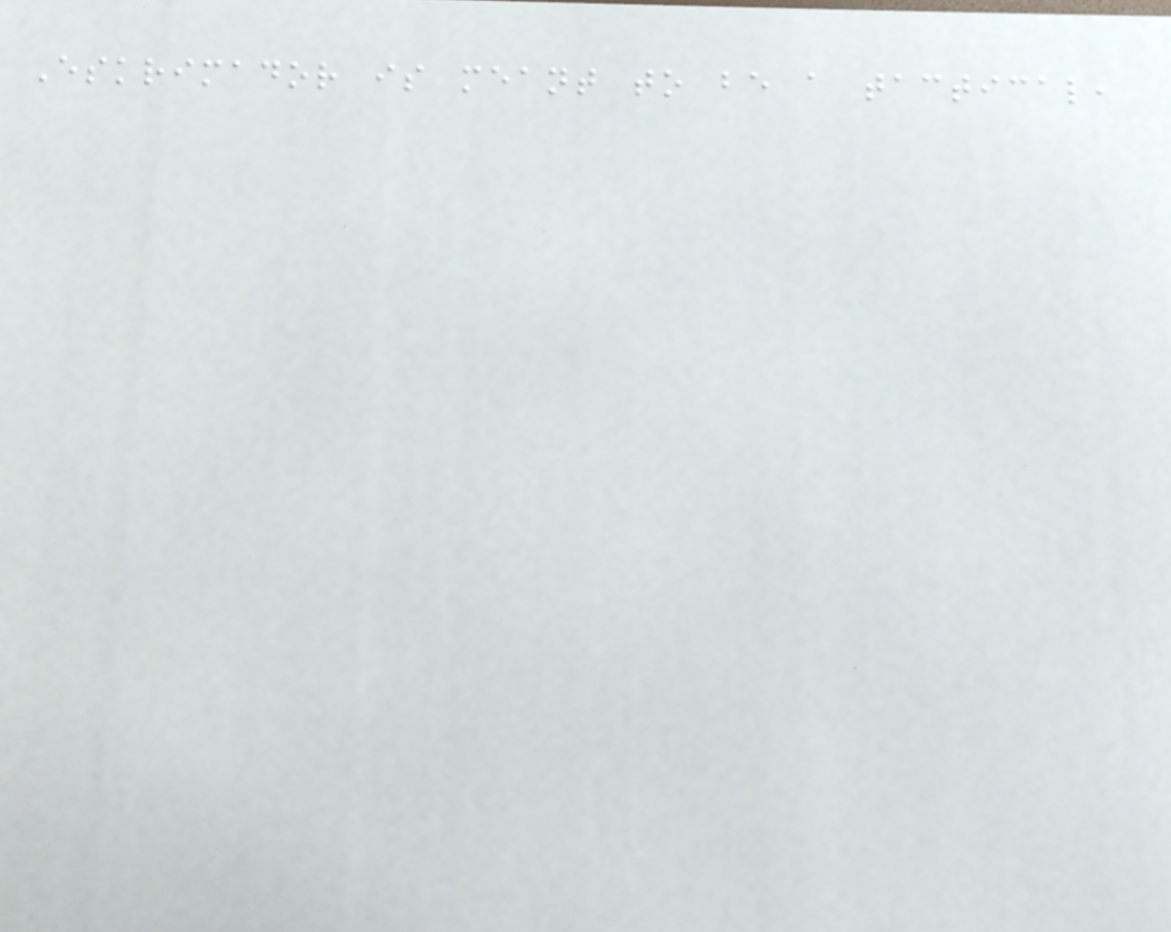Eskrimador is meant to be a tactical,
